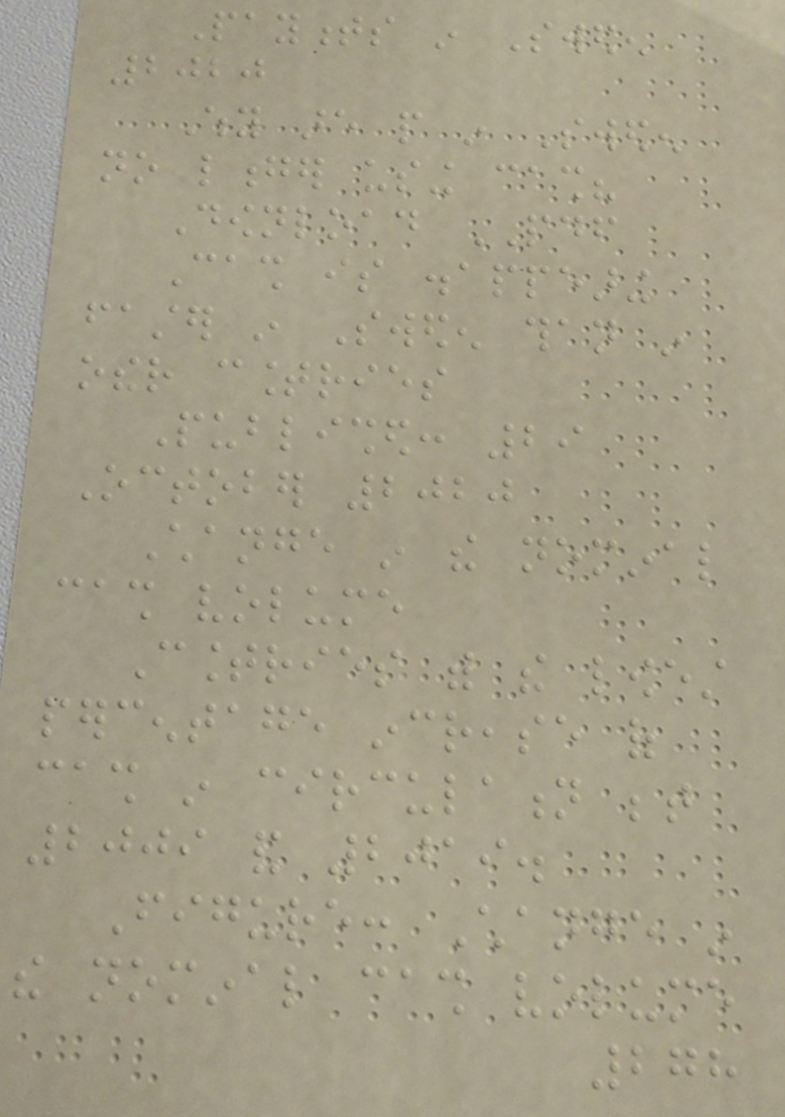Payments in Sweden
2020
Why are people in Sweden
no longer using cash?
Download PDF
Cash is disappearing
faster in Sweden than in
other countries
Published: 29
October 2020
Change in the nominal
cash volume
Countries with the lowest
percentage increase of
cash in circulation between
2009 and 2019.
Figure: Change in
the nominal cash volume
278
